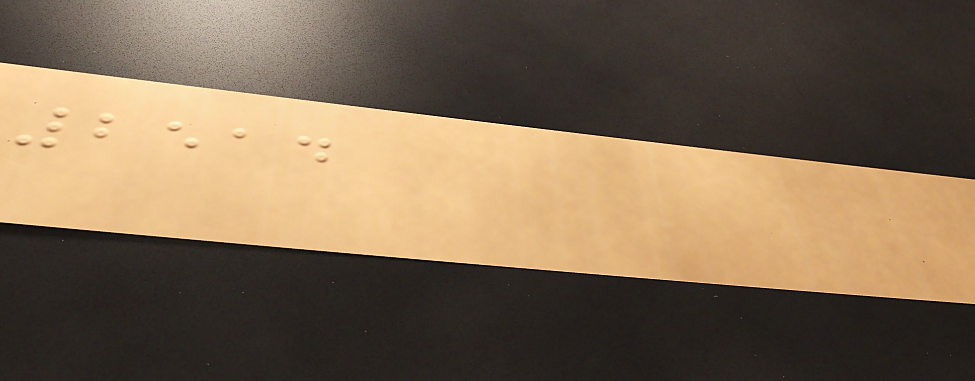2514
